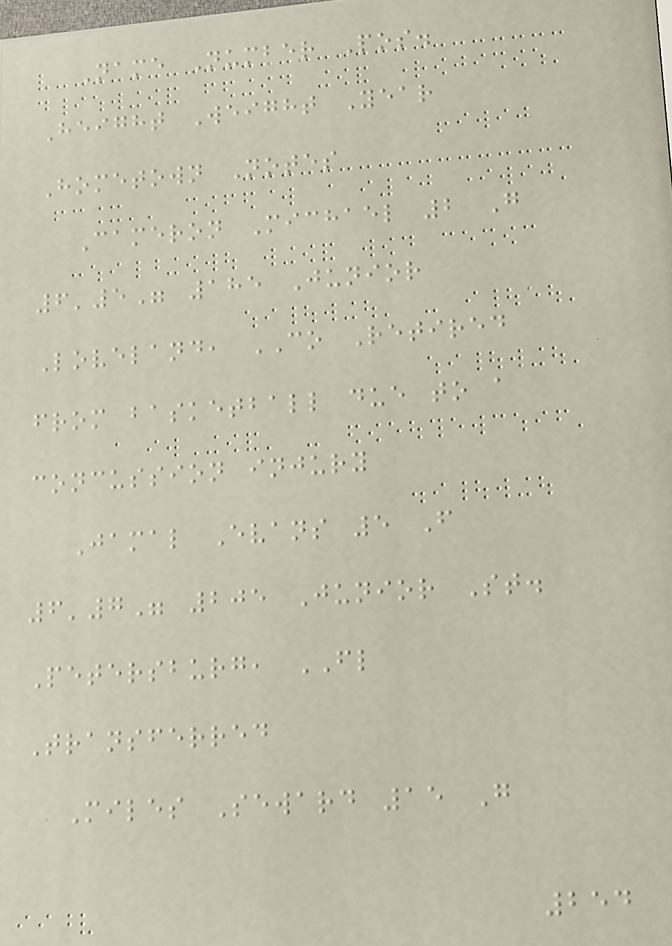Name Number Pos.
Height Weight Year
Hometown Notes
Cameron Michael 2 G
6'5" 185 Junior
Loveland, CO Retired
from basketball due to a
concussion injury
Jamal Evans 5 F
6'7" 205 Junior St.
Petersburg, FL
Transferred
Miles Seward 15 G
254
